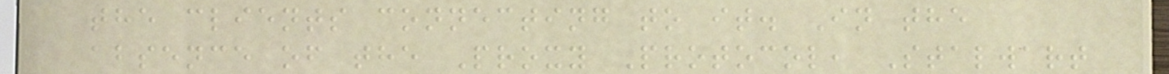the clients connecting to it. In the
absence of the Proxy Protocol, Stalwart
